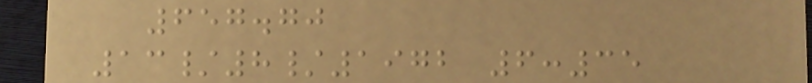657.70
13/8/1972 6:35
